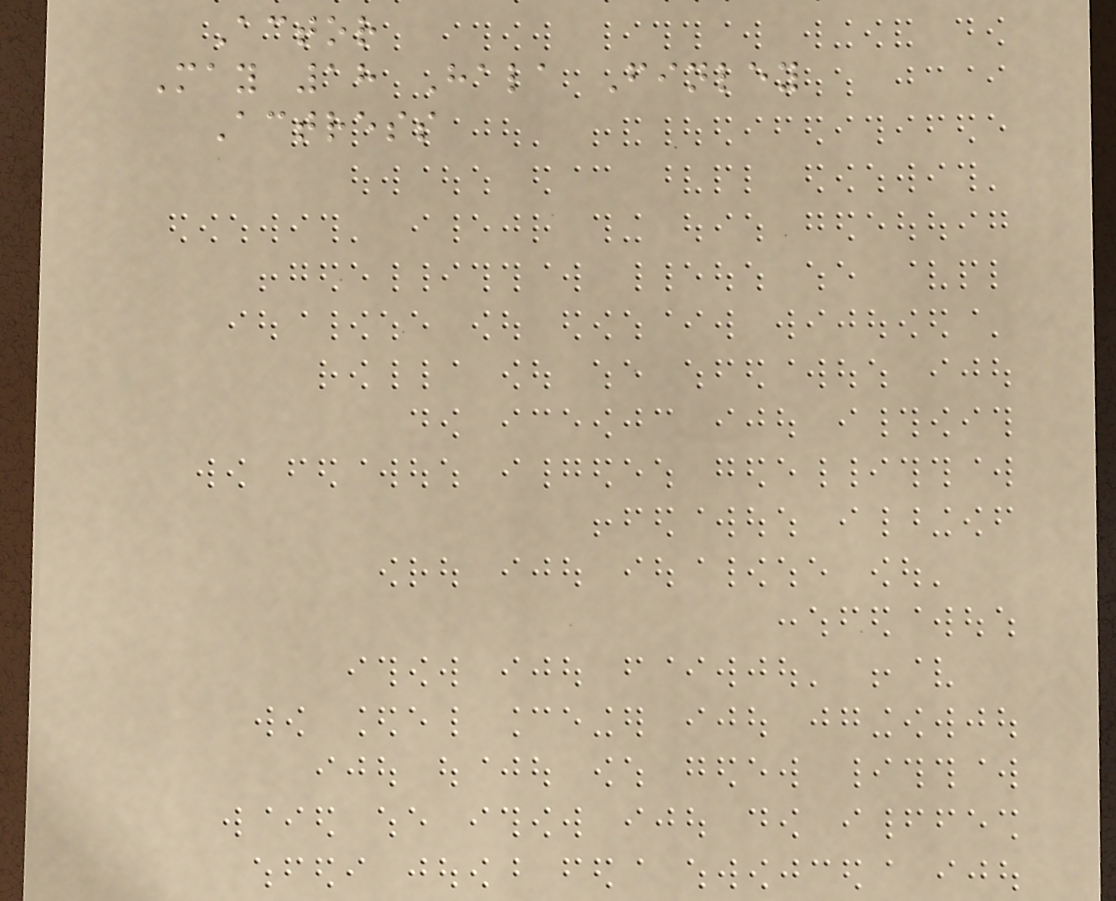Actor
May 18 Hala Finley
Actress
